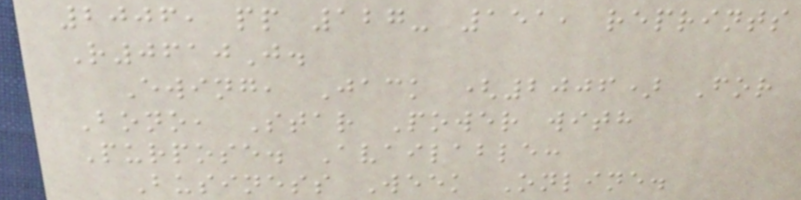2006, pp 127- 151, reprints
R0610J.
Ewing, Jack (2006) For
Bono, Star Power with
Purpose. Available:
Business Week Online.
